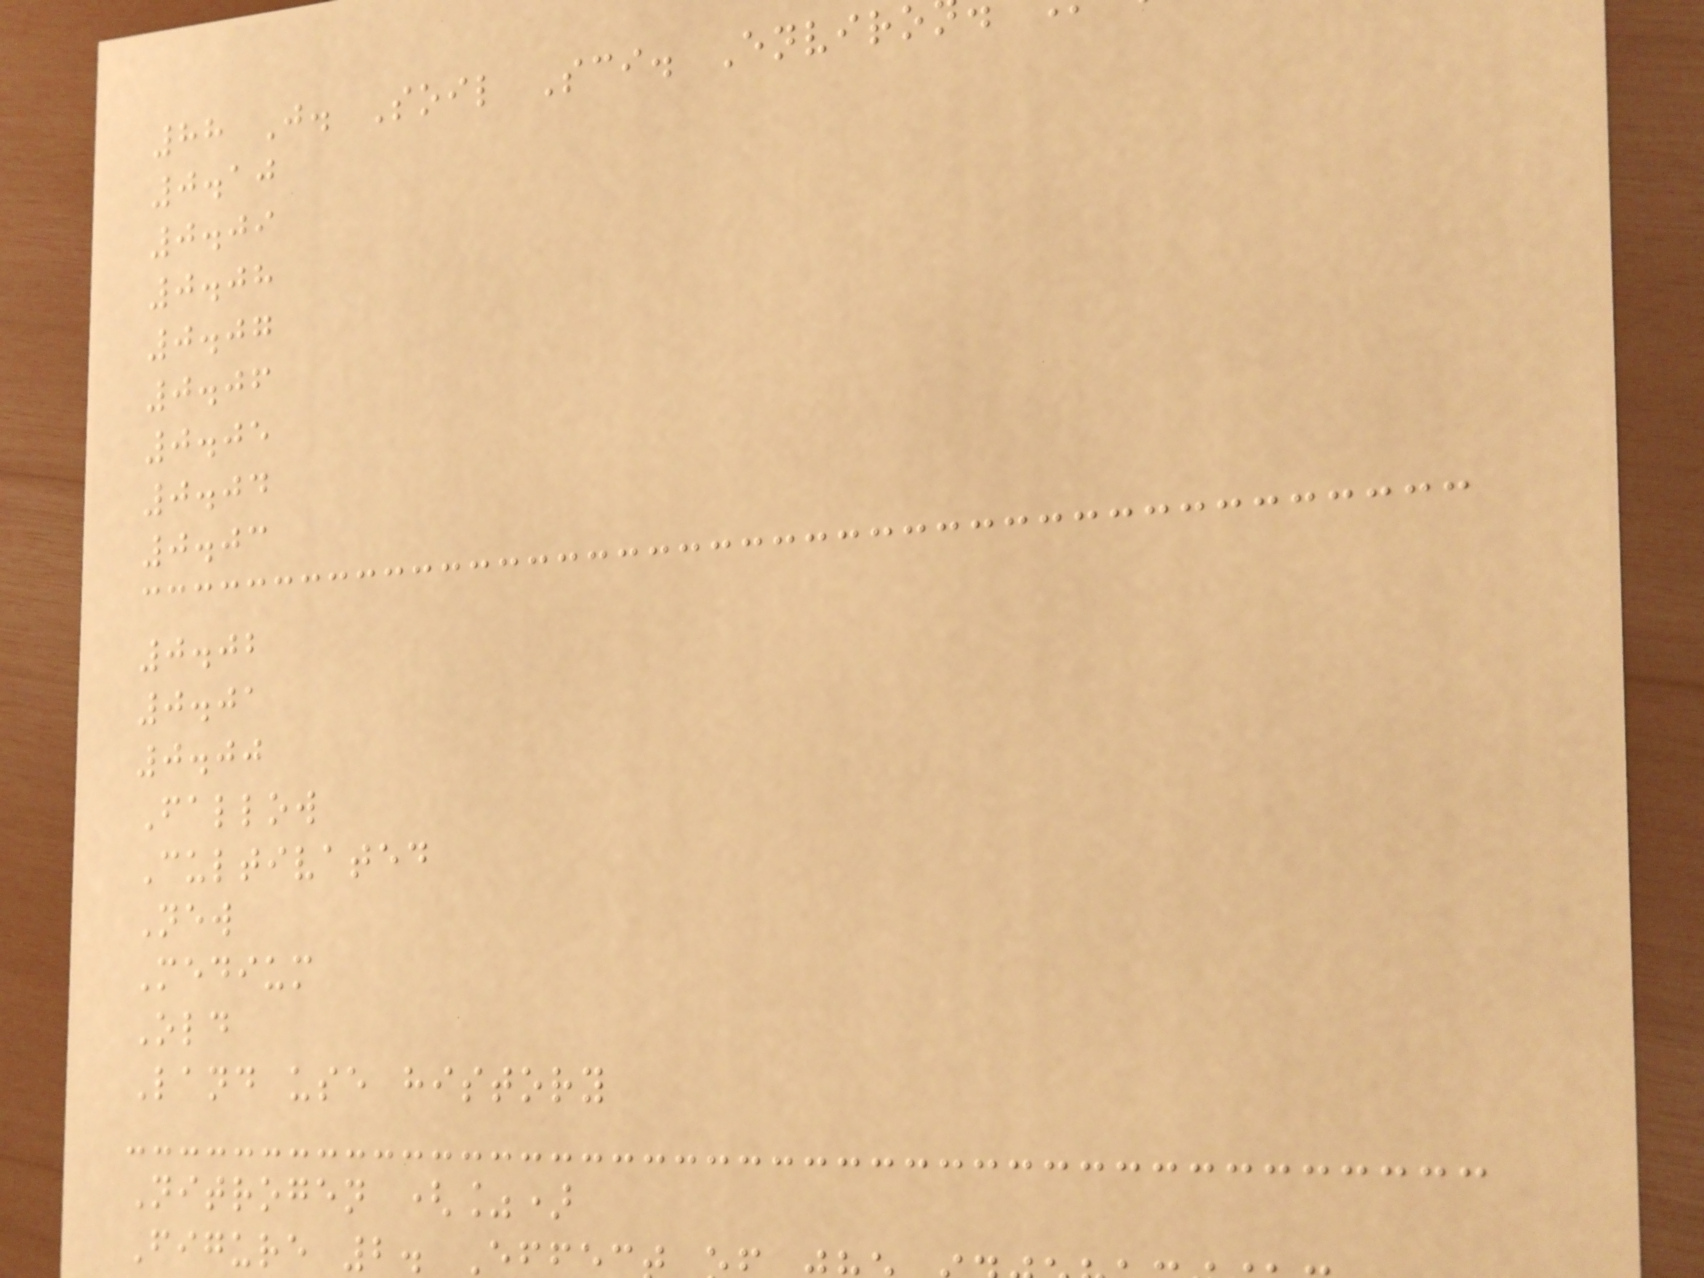88 J. Soil Sci. Enviro
0.10
0.09
0.08
0.07
0.06
0.05
0.04
0.03
0.02
0.01
0.00
Fallow
Cultivated
New
Medium
Old
Land use history
Nitrogen (%)
Figure 2. E
